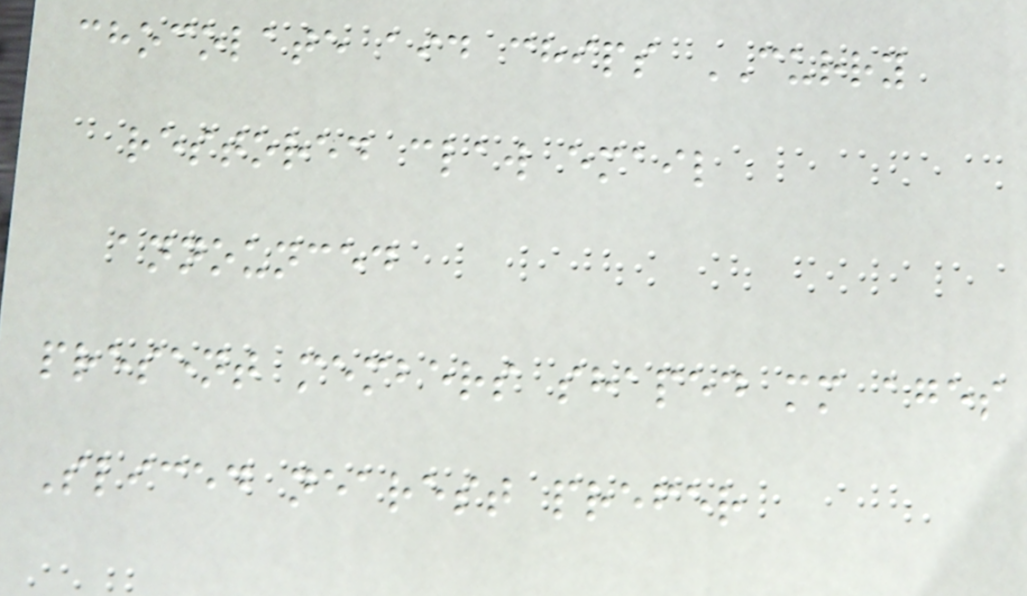chocolate aid chips CURRY
restored claw email
announced
present members shaped mm ages
Sliced nearest prefer
